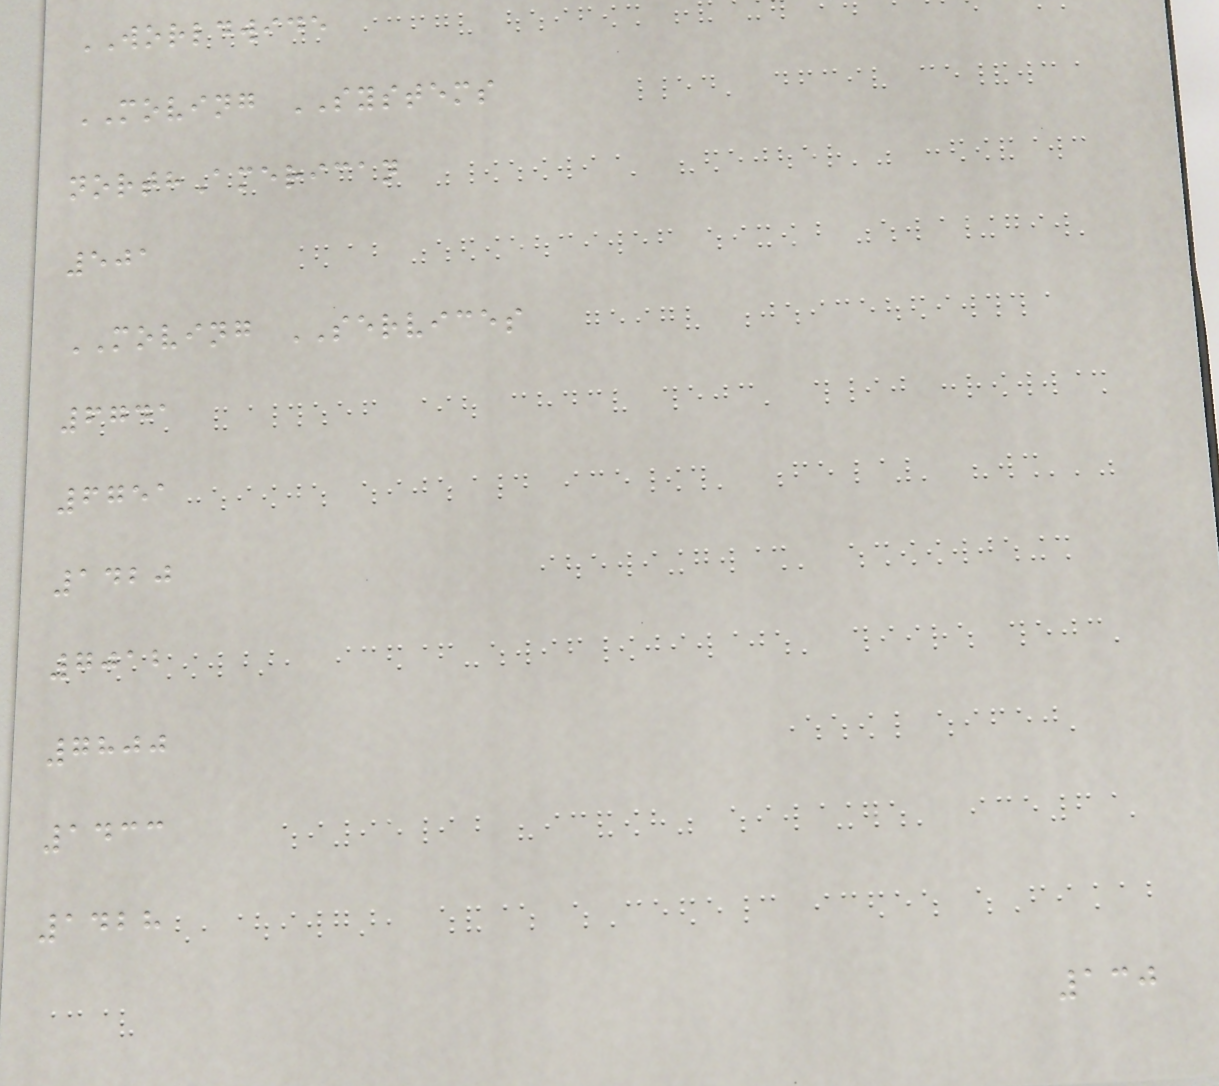WORLDWIDE
MOVING SYSTEMS
northAmerican
501
MOVING SERVICES
6741
6751
1420
7012
7800
1433
1428
130
